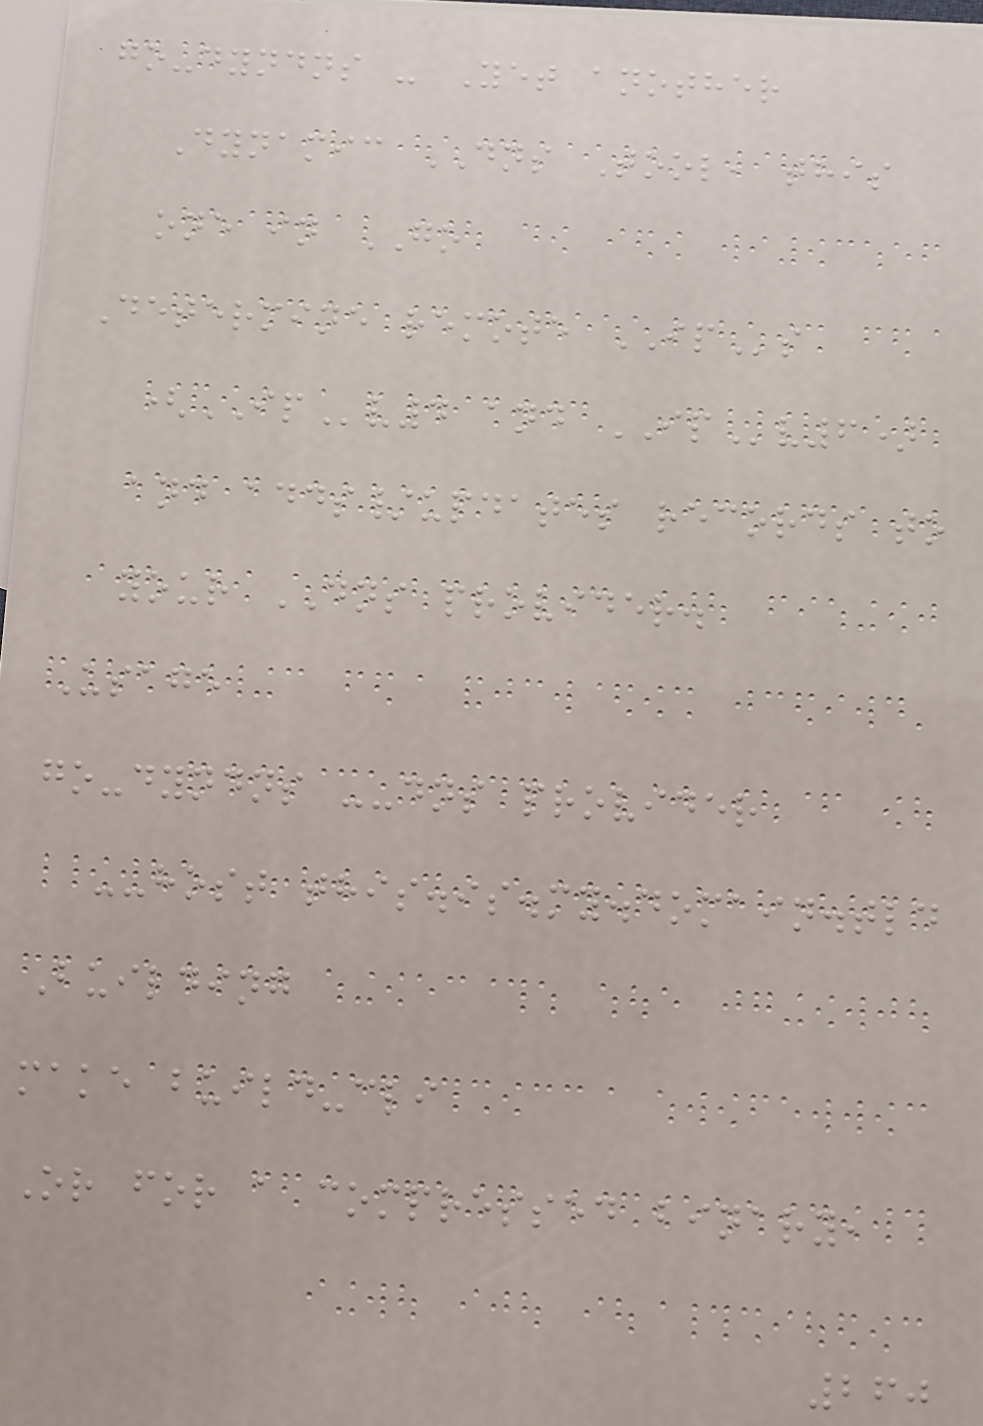go-dyndns - Yet another
Dynamic DNS Tool, this
one in GO
Determine remote IPs
(IPv4 and IPv6)
and adds/updates records to
your DNS provider.
Usage
go-dyndns --dns provider
--host this.is.my.domain.tld
Building
make build-cli
Or for a compressed binary,
260
